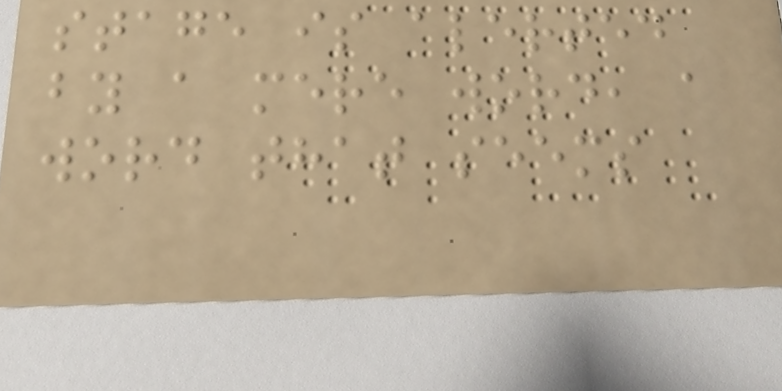stage is alerted
by a mere word, a
word that seems
